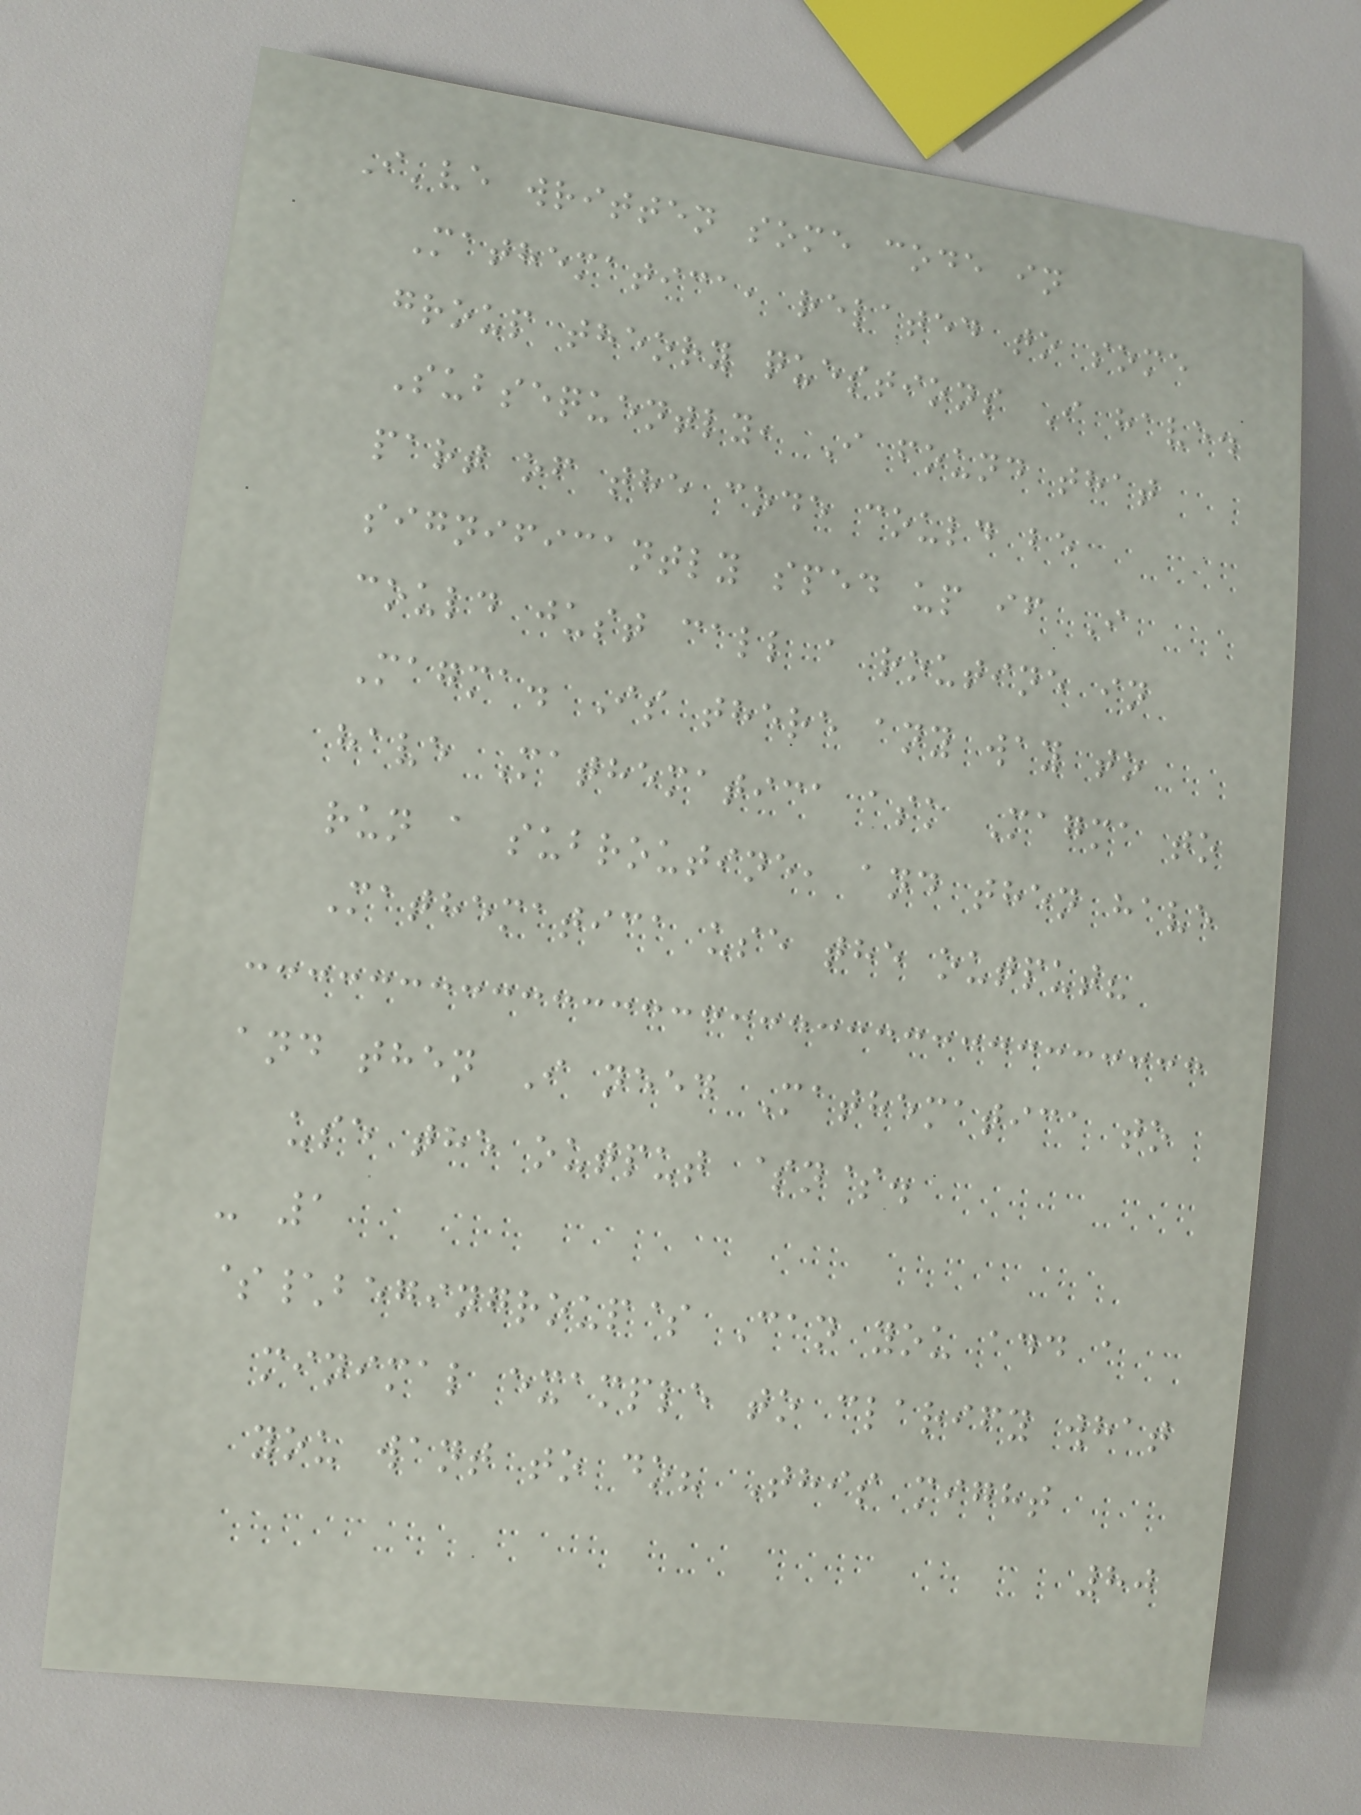I've written some code in
Mathematica, related to some
group theory questions I have.
Subsequently, I found that
part of the code could be
significantly sped up if I
could just call a routine in
Magma. Is there any way to
have Mathematica ask Magma to
run a subroutine, and then have
Mathematica use the output?
and then I need Mathematica to
use the output $n$.
- 1
$\begingroup$ Can you add a
minimal example to clarify what
you want to do? This might
80
